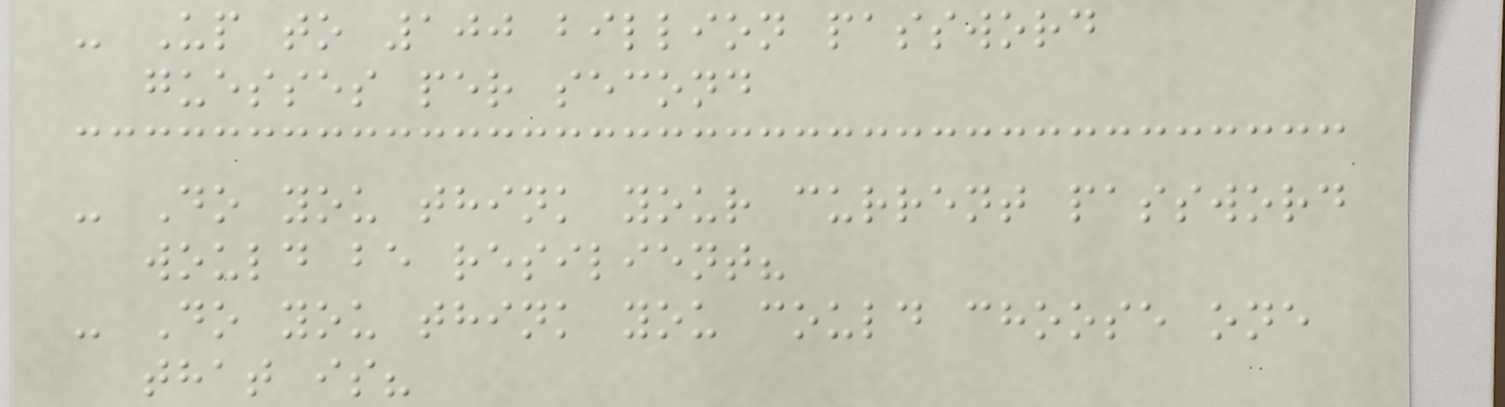- Up to 100 billion password
guesses per second
- Do you think your current password
would be resilient?
- Do you think you could choose one
that is?
